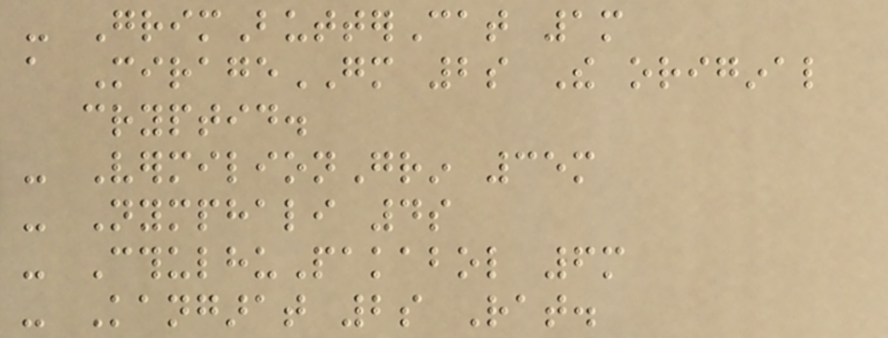- GrimButterCat 1m
a MirageGM 2s The original
cryptid.
- VermilionGrin 35m
- Nymphali 4s
- CthulhuPakabol 6m
- Kangarat 2s Rat.
